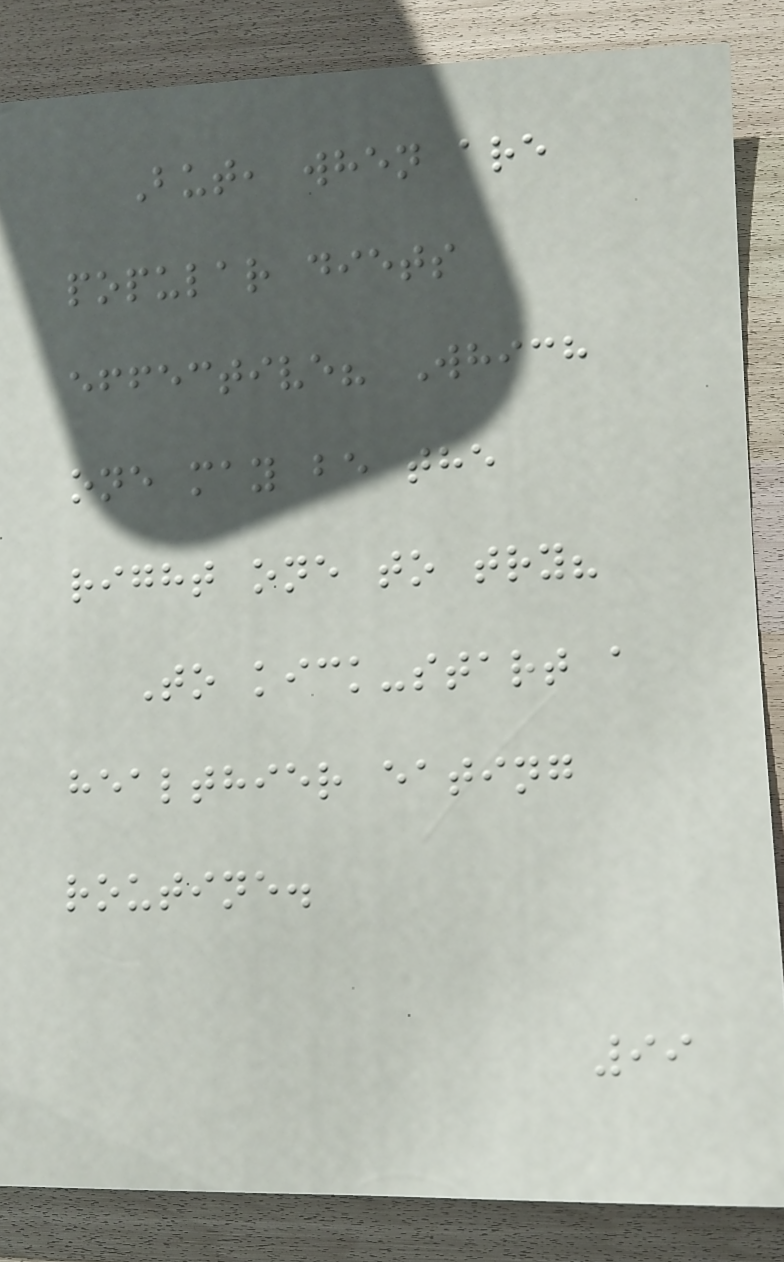But, when are
popular diets
effective? Which
one may be the
right one to try?
To kick-start a
healthier eating
routine.
99
